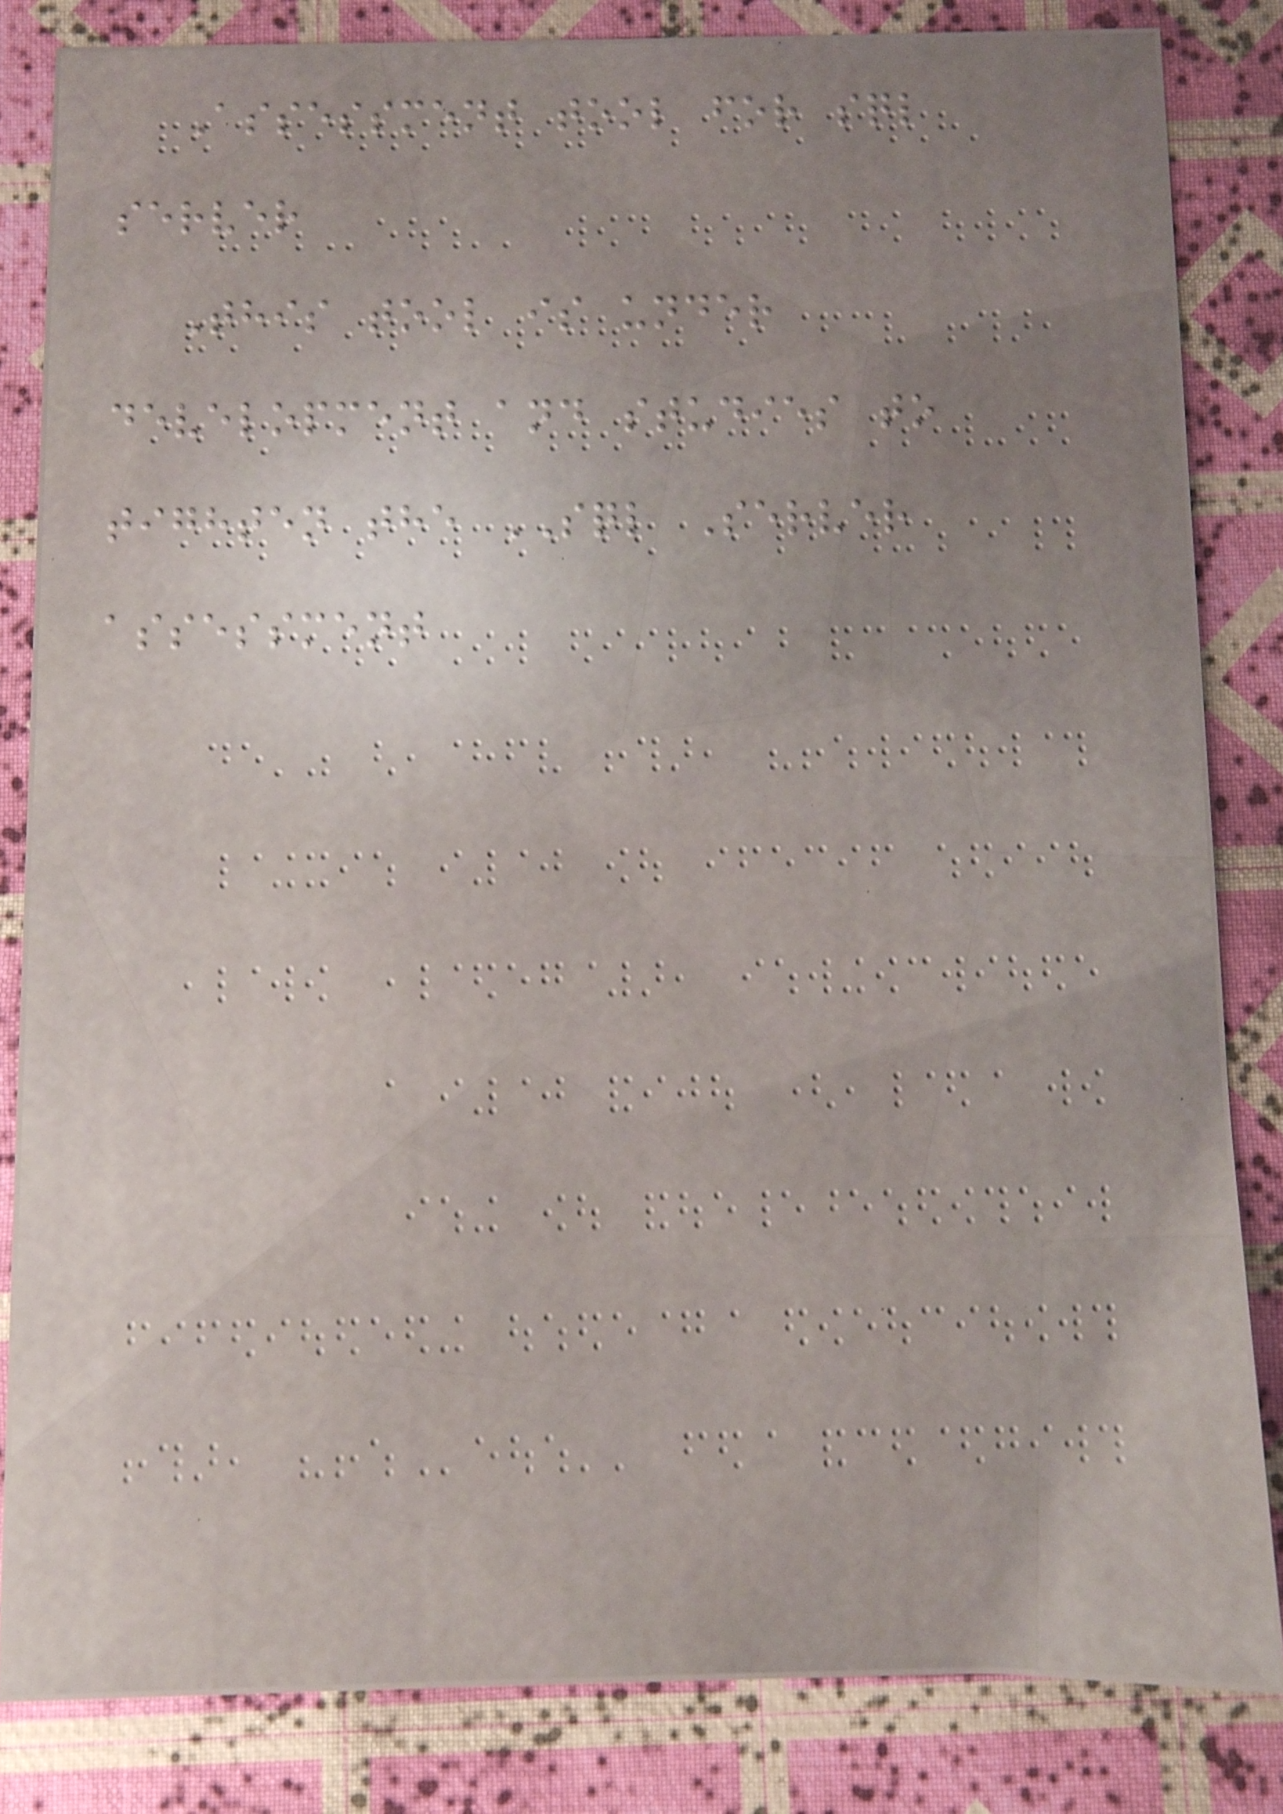Assessment tool for sql
server
This tool is under
development and studies to
tighten the SQL Server
assessment
